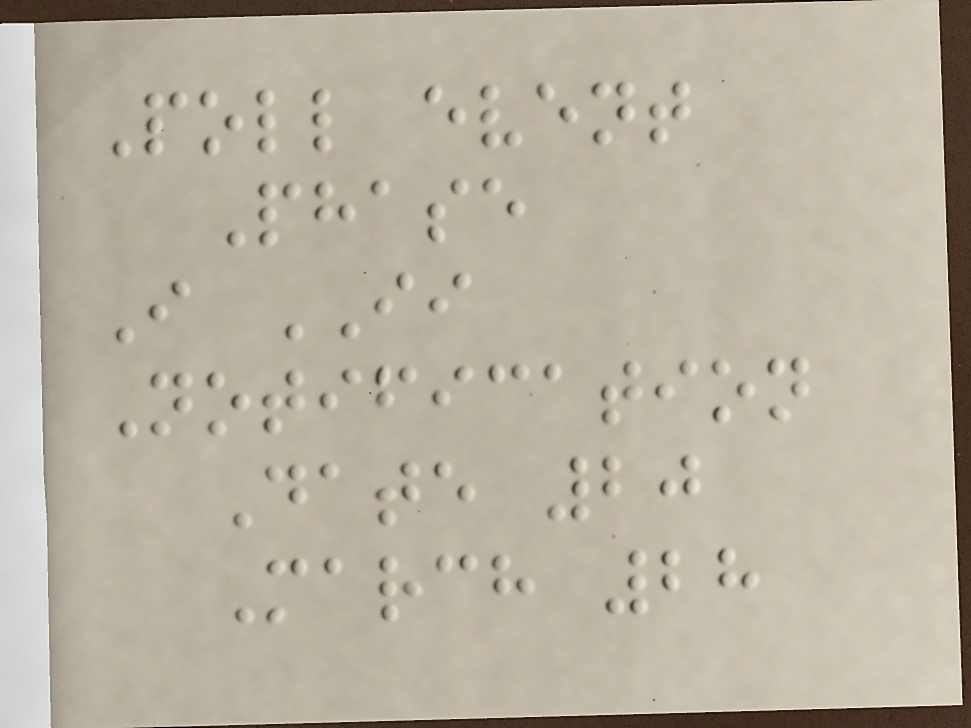Poll event
Phase
I II
Notification
Date 20
March 28
